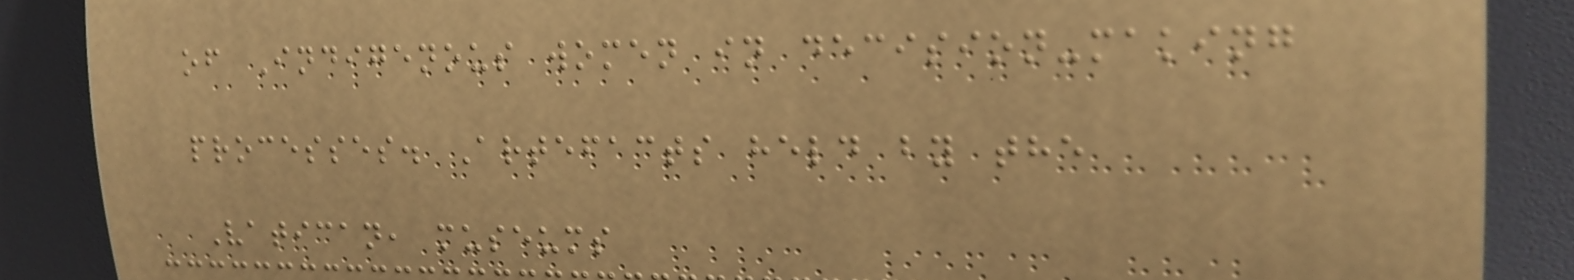of Indigenous women in decision-making
processes. Artefacts held by the
Vatican, museums
